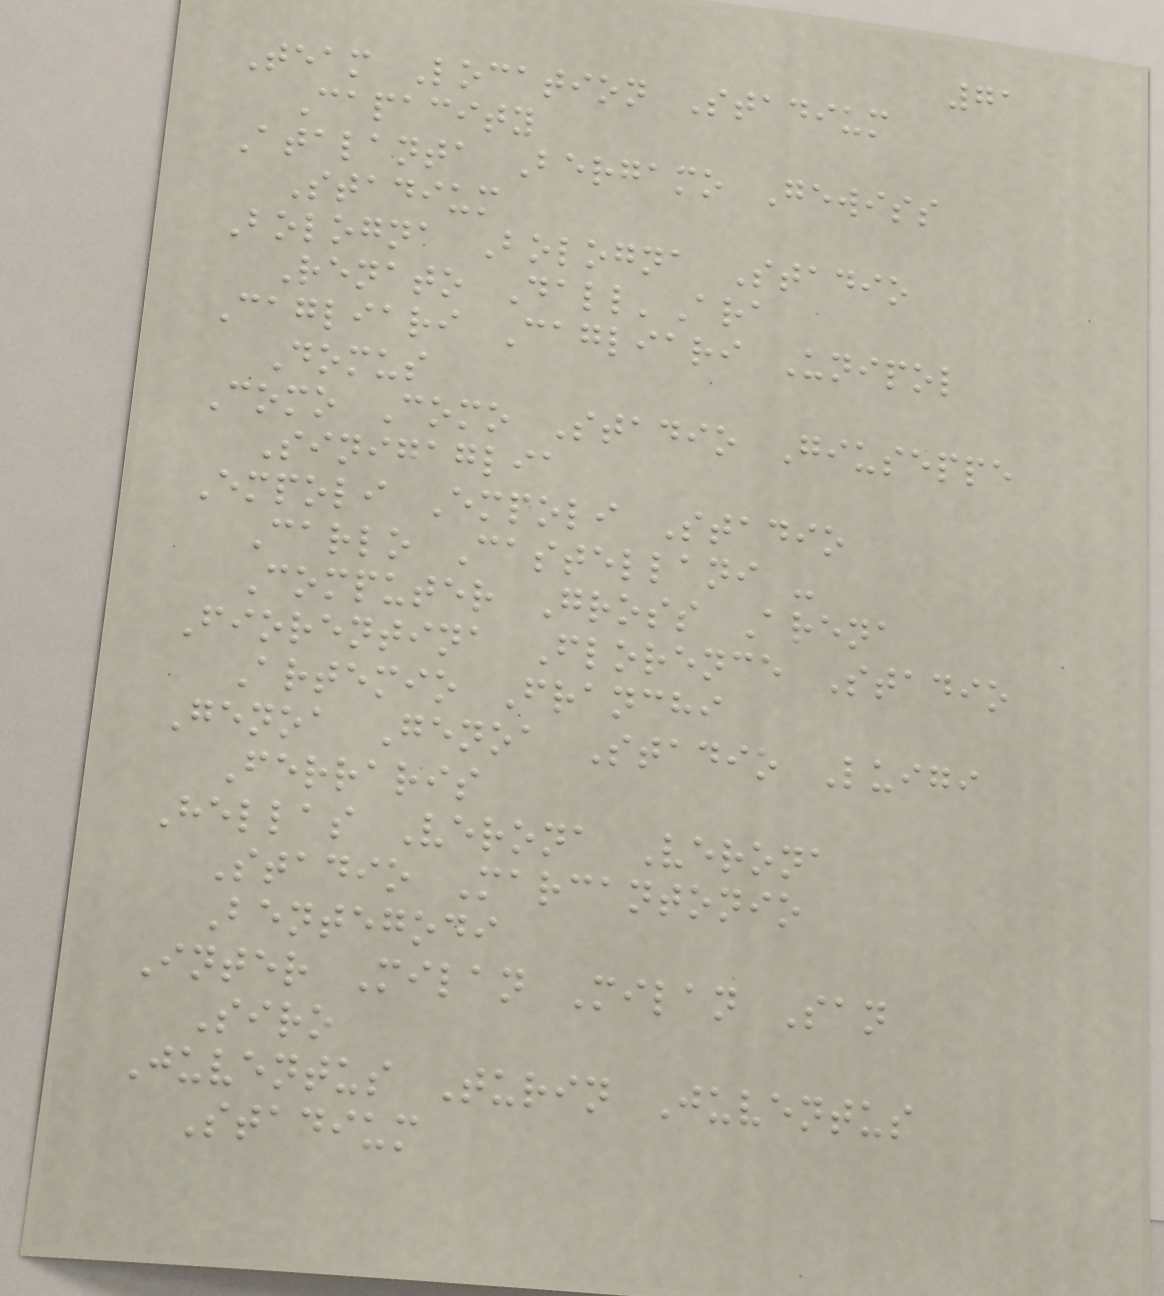71
Team Location Stadium
Capacity
Atalanta Bergamo Gewiss
Stadium
Bologna Bologna Stadio
Renato Dall'Ara
Cagliari Cagliari Unipol
Domus
Como Como Stadio Giuseppe
Sinigaglia
Empoli Empoli Stadio
Carlo Castellani -
Computer Gross Arena
Fiorentina Florence Stadio
Artemio Franchi
Genoa Genoa Stadio Luigi
Ferraris
Hellas Verona Verona
Stadio Marcantonio
Bentegodi
Inter Milan Milan San
Siro
Juventus Turin Juventus
Stadium
